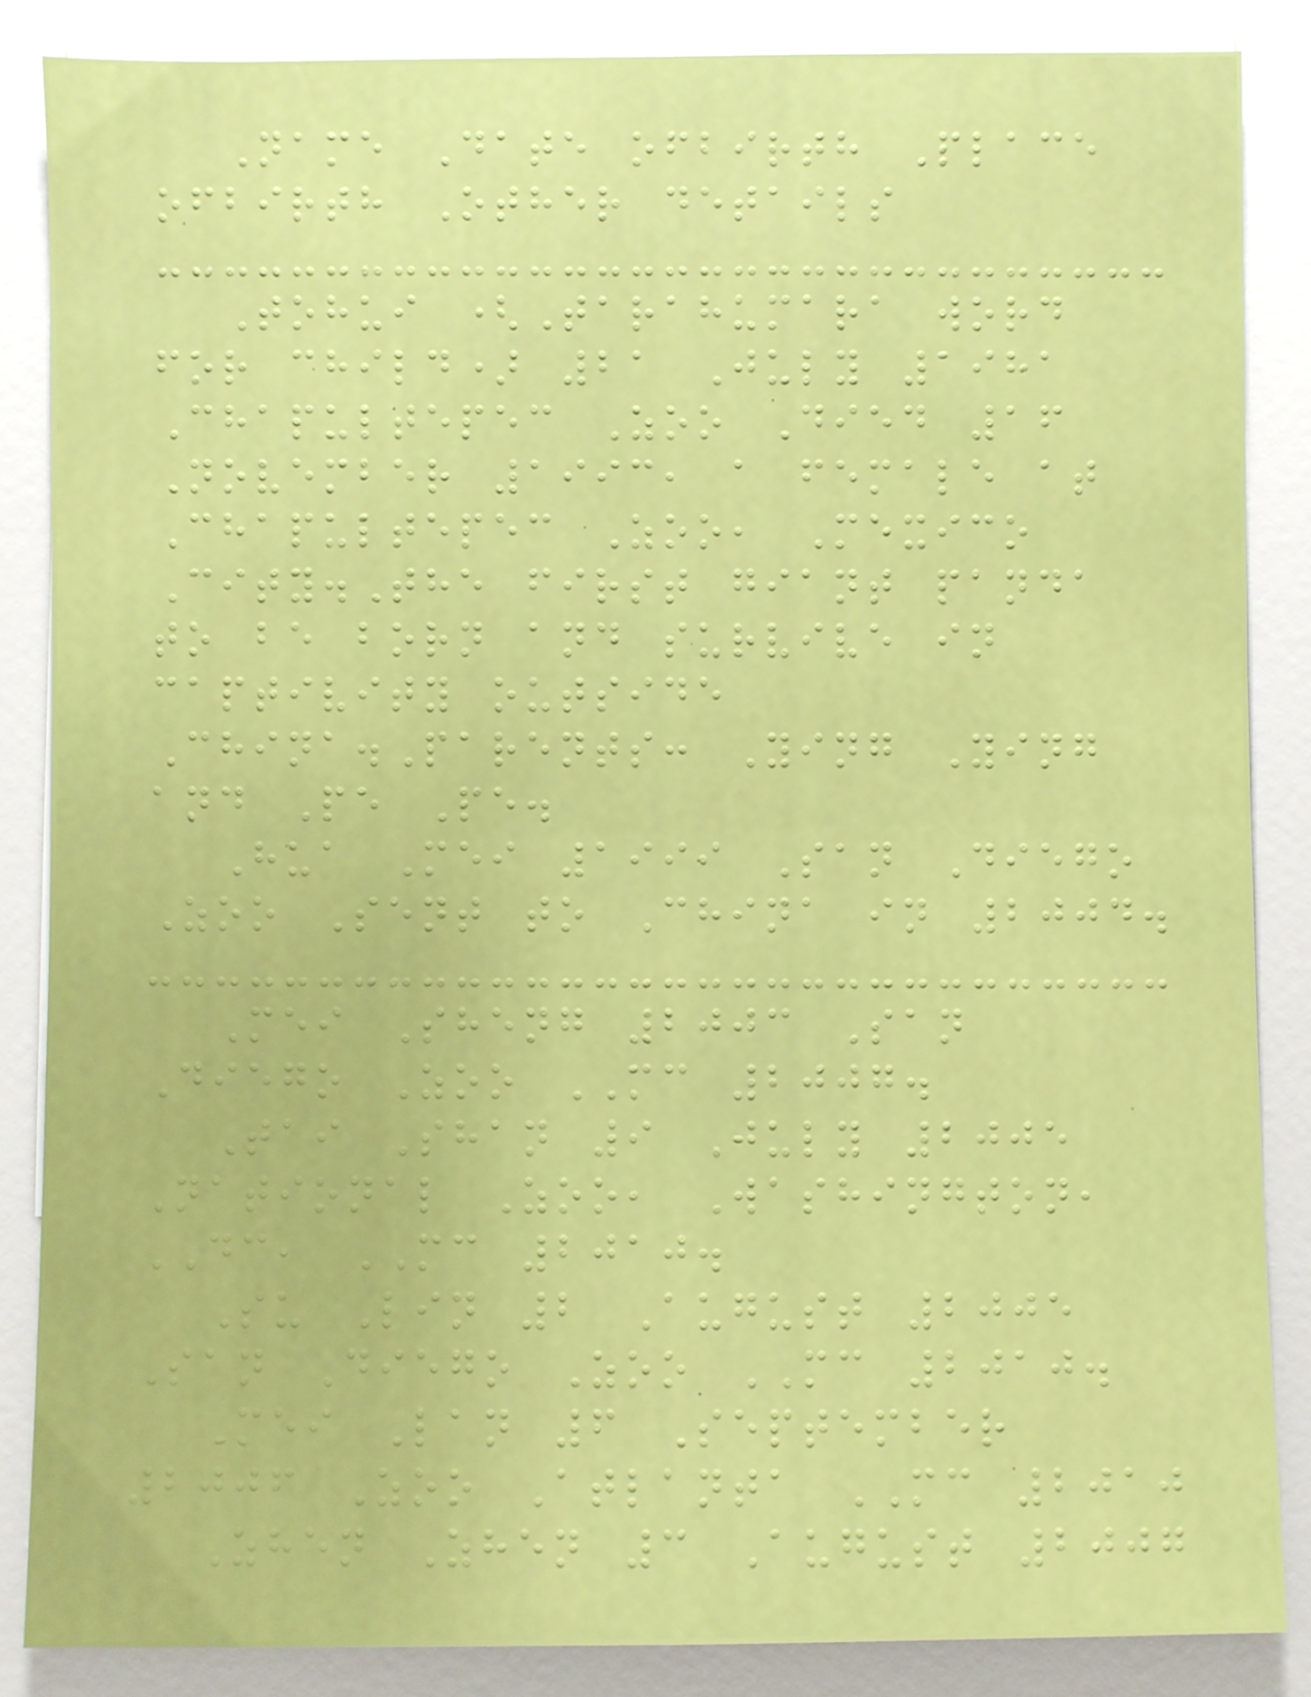Name Date ofbirth Place
ofbirth Other details
Tohui (Tarahumara word
for child) 21 July 1981
Chapultepec Zoo Died 16
November 1993, a female at
Chapultepec Zoo, Mexico
City.The first giant panda
to be born and survive in
captivity outside
China.Parents: Ying Ying
and Pe Pe.
Hua Mei 1999 San Diego
Zoo Sent to China in 2004.
Mei Sheng 2003 San
Diego Zoo MC 2007.
Tai Shan 9 July 2005
National Zoo, Washington,
DC, MC 2010.
Su Lin 2 August 2005
San Diego Zoo MC 2010.
Mei Lan 6 September
2006 Zoo Atlanta MC 2010
Zhen Zhen 3 August 2007
